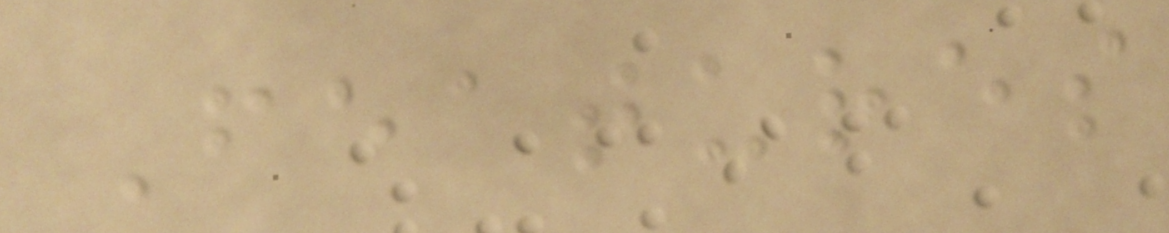Features
